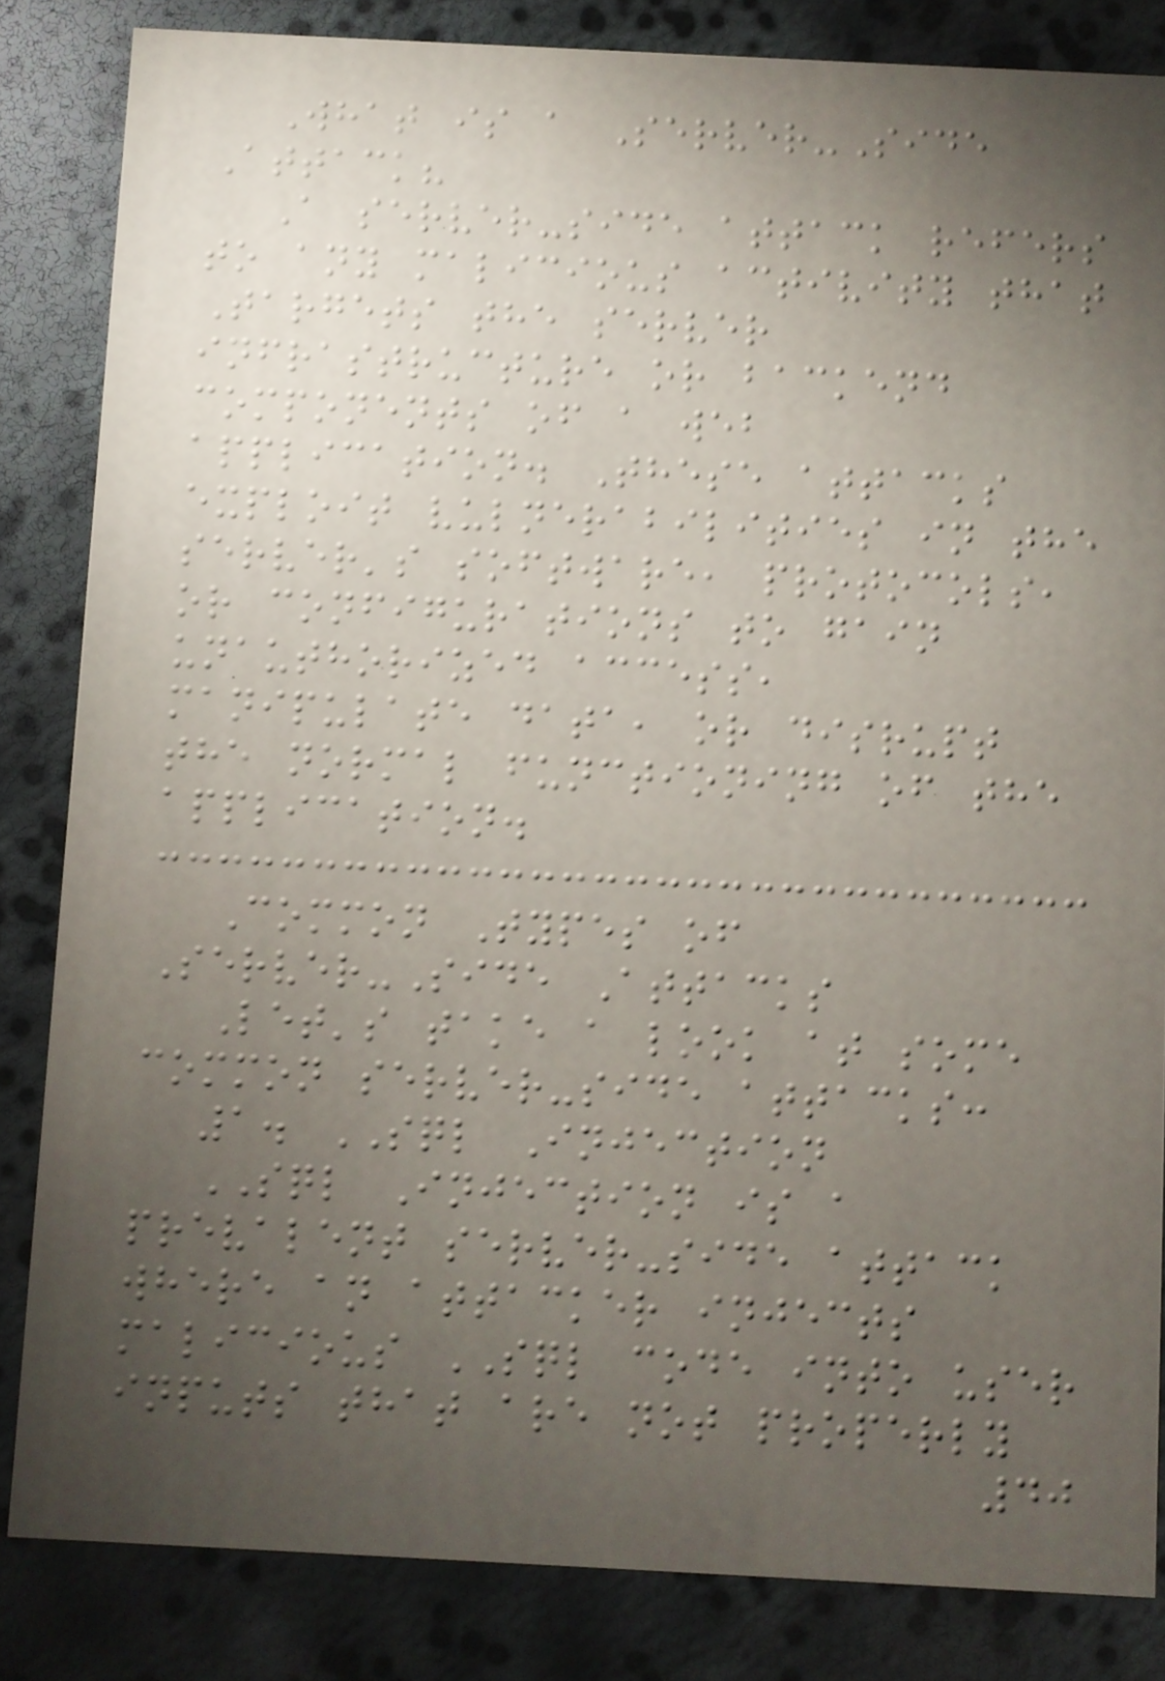What is a Server-Side
Attack?
A server-side attack refers
to any malicious activity that
Targets the server
infrastructure or backend
components of a web
application. These attacks
exploit vulnerabilities in the
server's software, protocols,
or configurations to gain
unauthorized access,
manipulate data, or disrupt
the normal functioning of the
application.
Common Types of
Server-Side Attacks
Let's take a look at some
common server-side attacks:
1. SQL Injection
SQL Injection is a
prevalent server-side attack
where an attacker injects
malicious SQL code into user
inputs that are not properly
40
